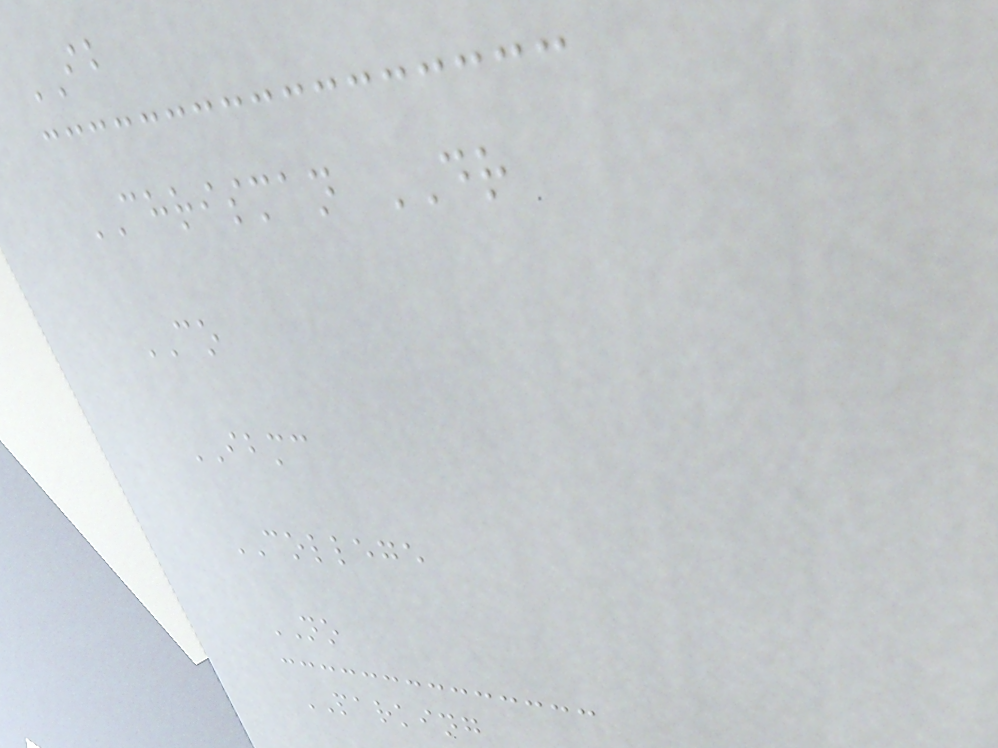IB
CHRISMAN DR
CO
IBMC
COLLEGE
NO
PARKING
